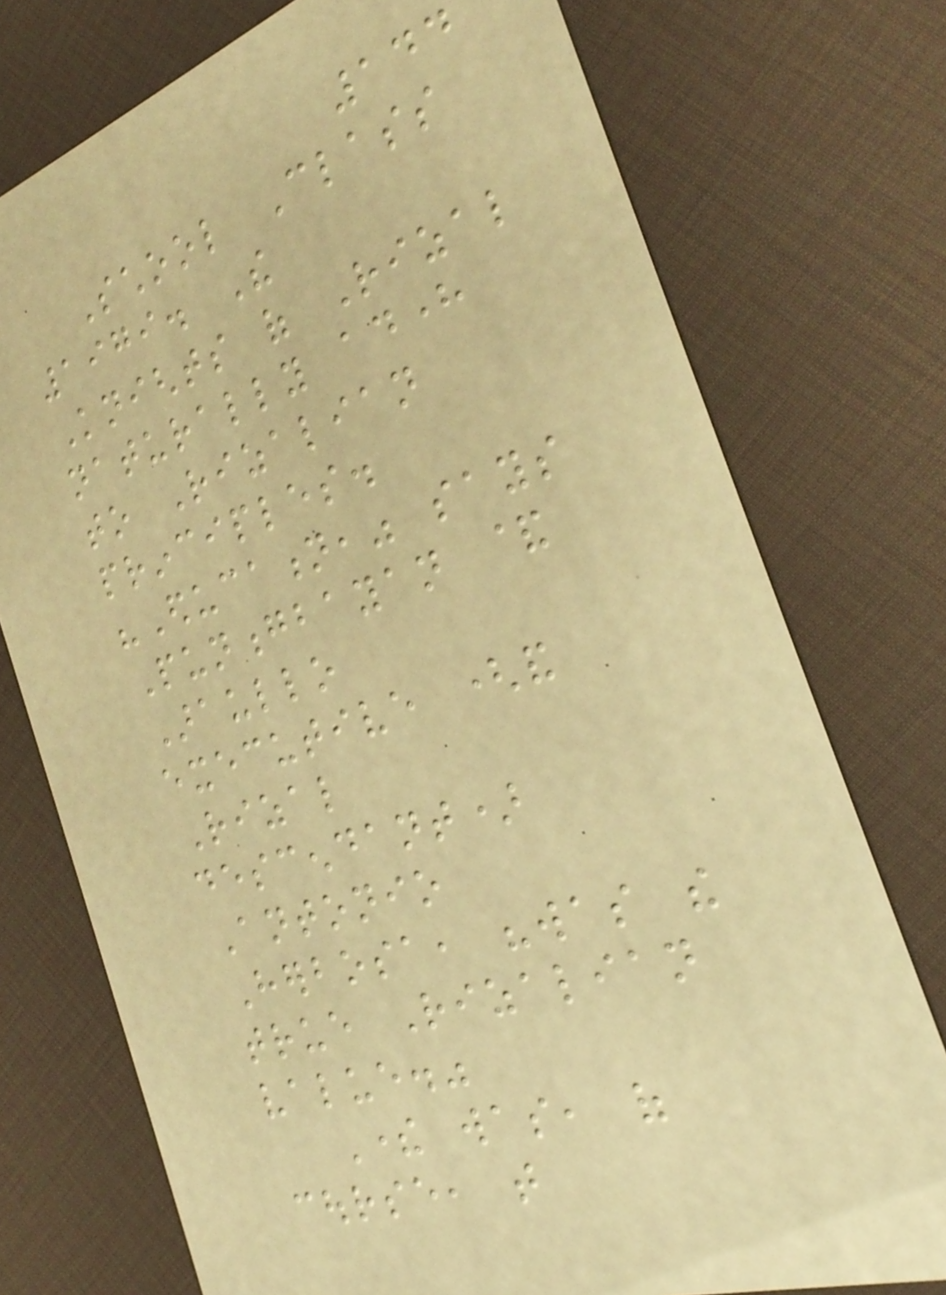144
School Class
1979. The
Knights of Rizal
naturally adhere
to Rizalian
principles.
"Education," says
Punongbayan &
Araullo
executive (and
Rizal
descendant)
Antonio
Herbosa, "was the
true Rizalian
value."
There was, of
course, that
